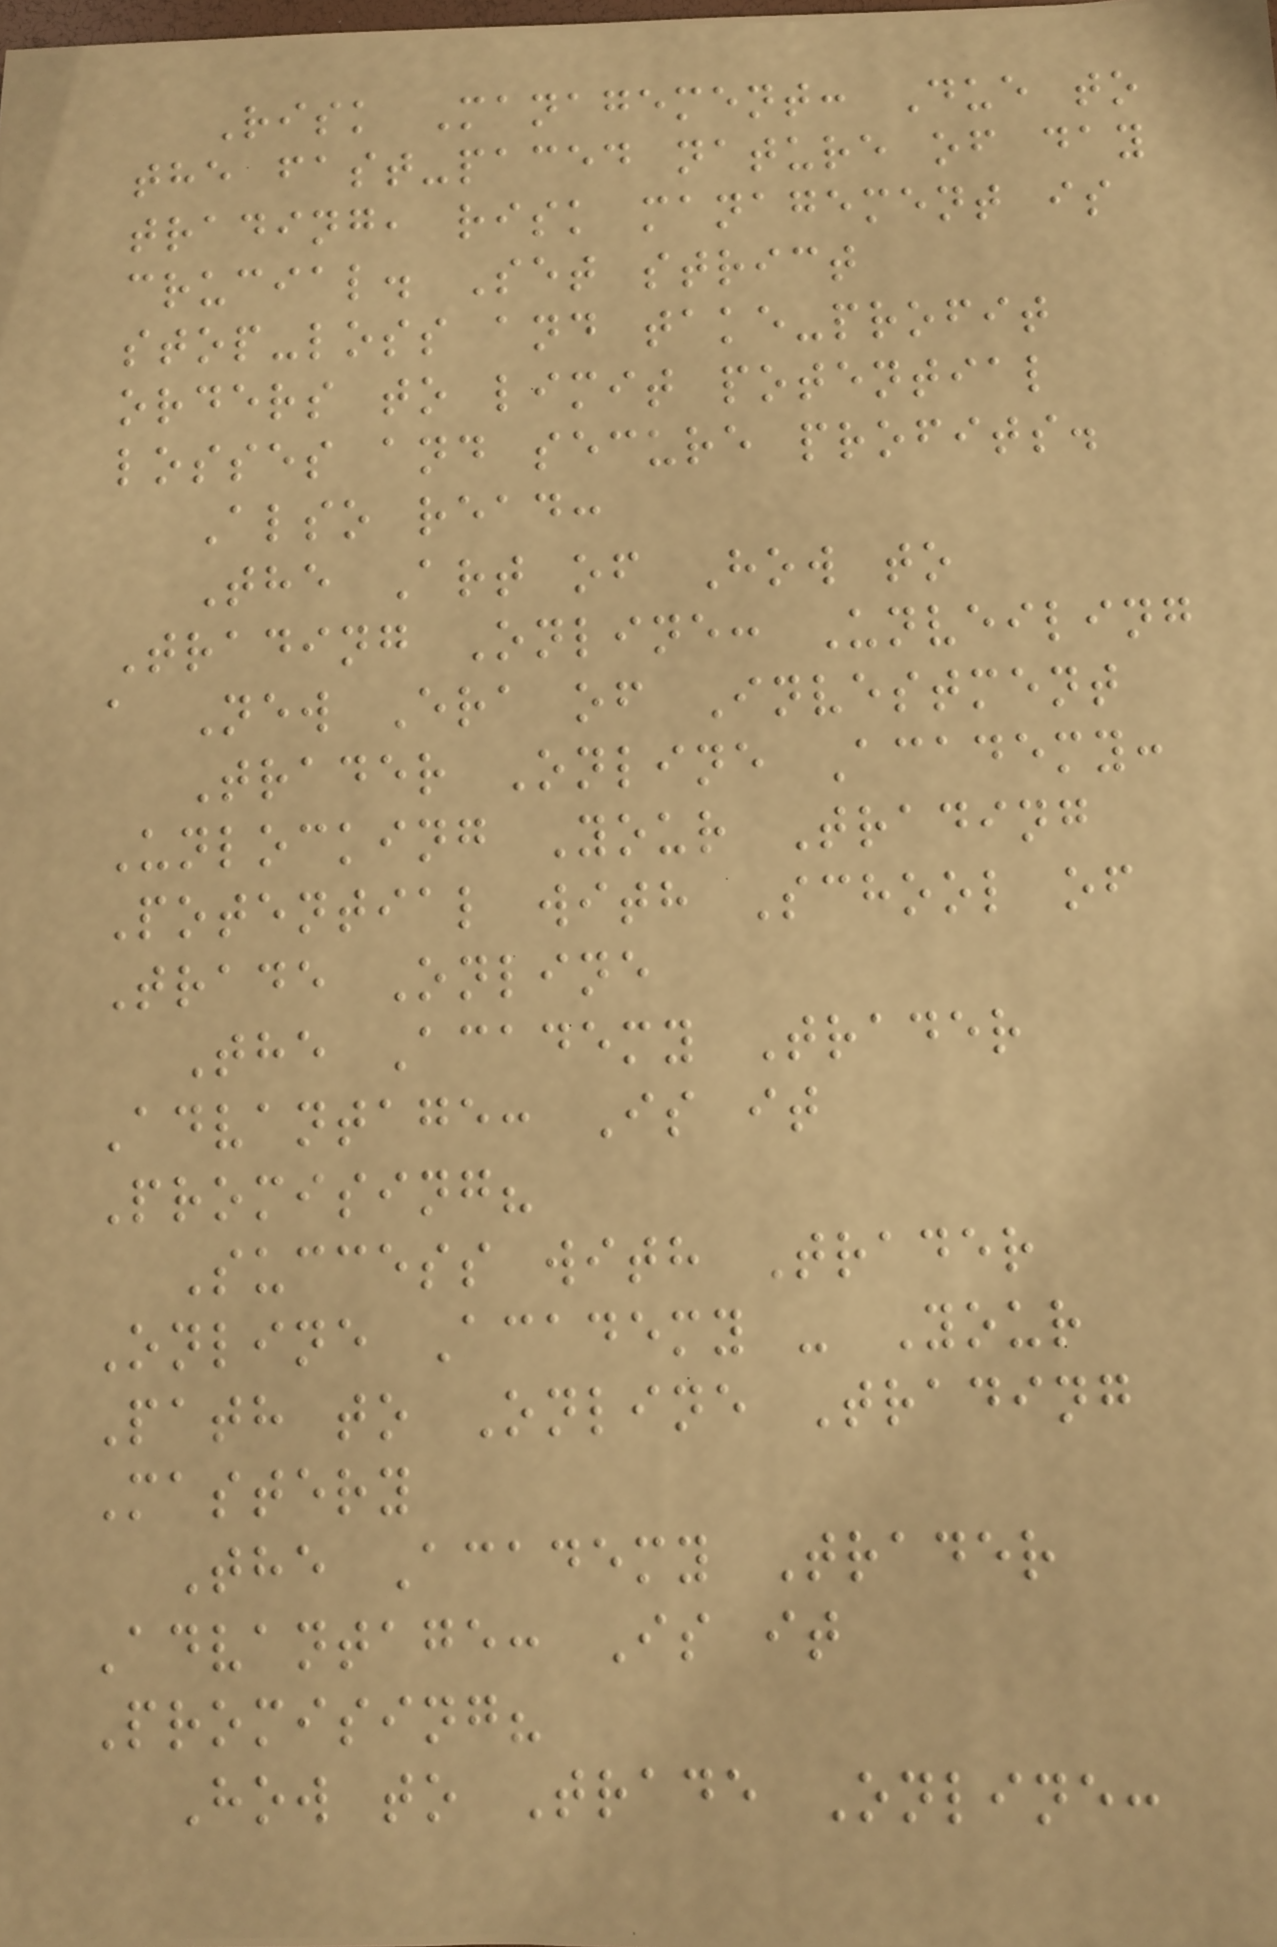Risk Management: Due to
the fast-paced nature of day
trading, risk management is
crucial. Set strict
stop-loss and take-profit
orders to limit potential
losses and secure profits.
Also read:
The Art of How to
Trading Online: Unveiling
a New Era of Investment
Trader Online Academy:
Unlocking Your Trading
Potential with School of
Trade Online
The Academy Trader
Advantage: Is it
Promising?
Success with Trader
Online Academy - Your
Path to Online Trading
Mastery
The Academy Trader
Advantage: Is it
Promising?
How to Trade Online:
